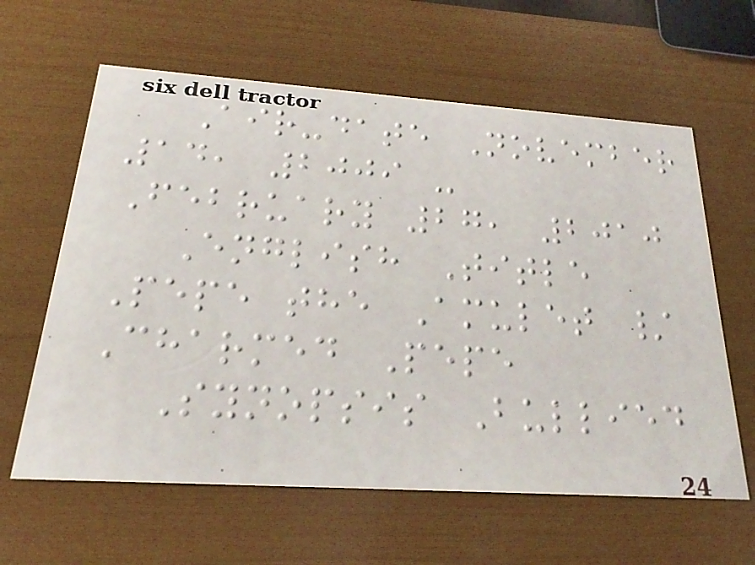Air-date November
14, 2009 -
February 27, 2010
English Title
Pepe the Amulet /
Charmed Pepe
Synopsis Bullied
